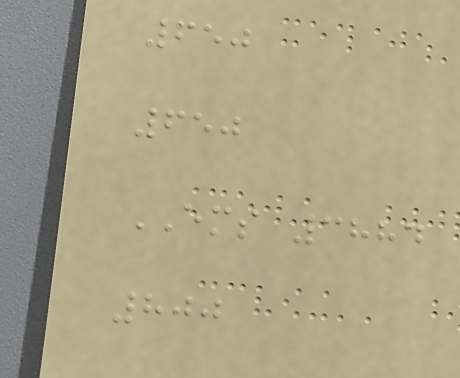650
650
EMS 3884
800
